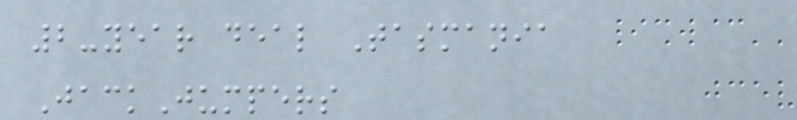2-year deal Tasmania
JackJumpers
